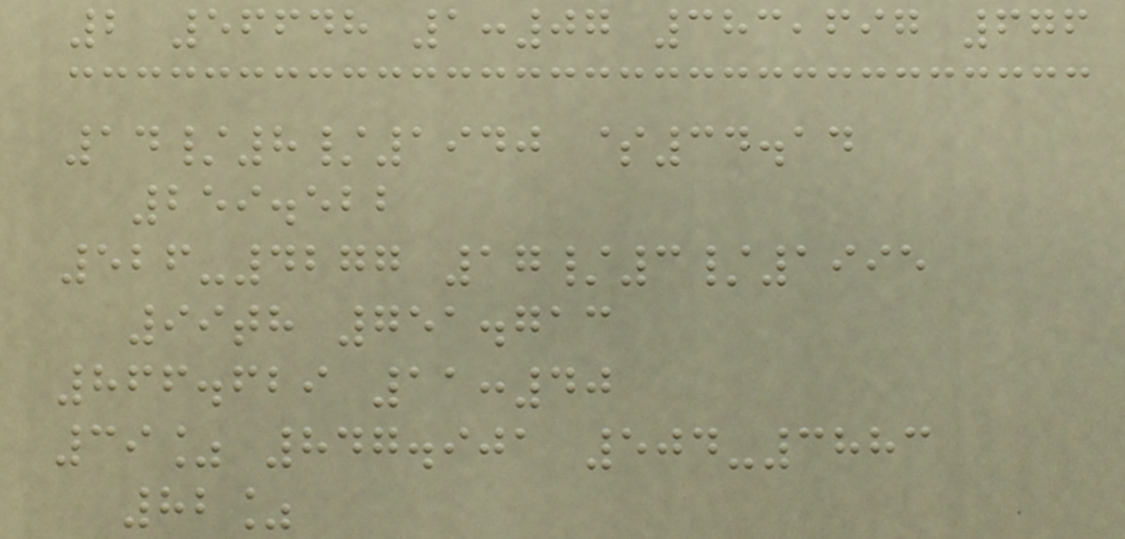2 56648 1:07 383,697 676
14/8/1940 $34.14
259.522
526-4277 17/3/1995
99th 751.713
866.629 11:40
39% 847.901 504-3883
82%
